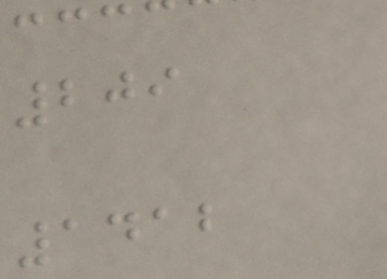209
1412
